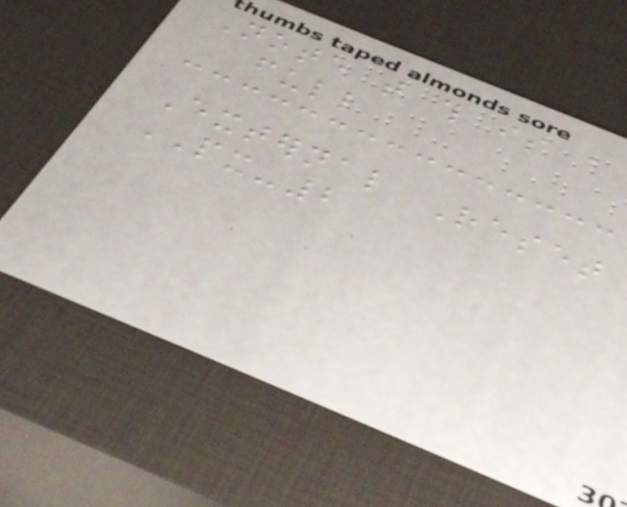Note that this is a
full
External Reset
PX-2
